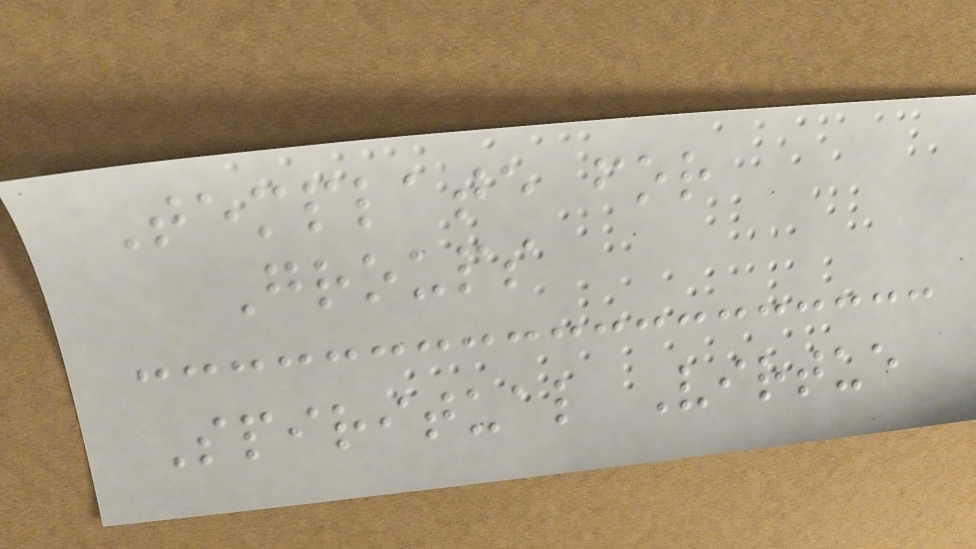Template for
Groups
Spiritual Virtue
